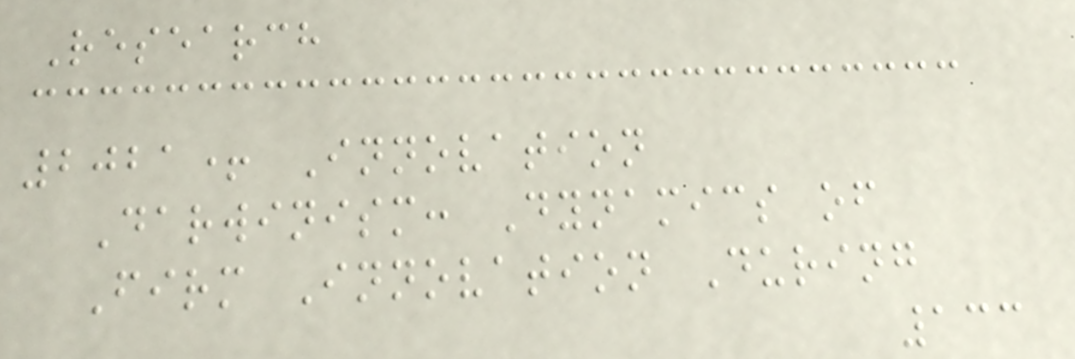Research
2021+ Innovation
Darwinism: Dynamics of
Firm Innovation During
133
